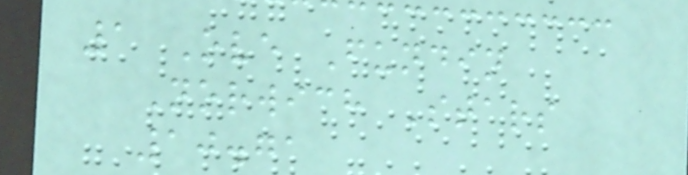1 Ove Fundin
Norwich Stars
10.71
